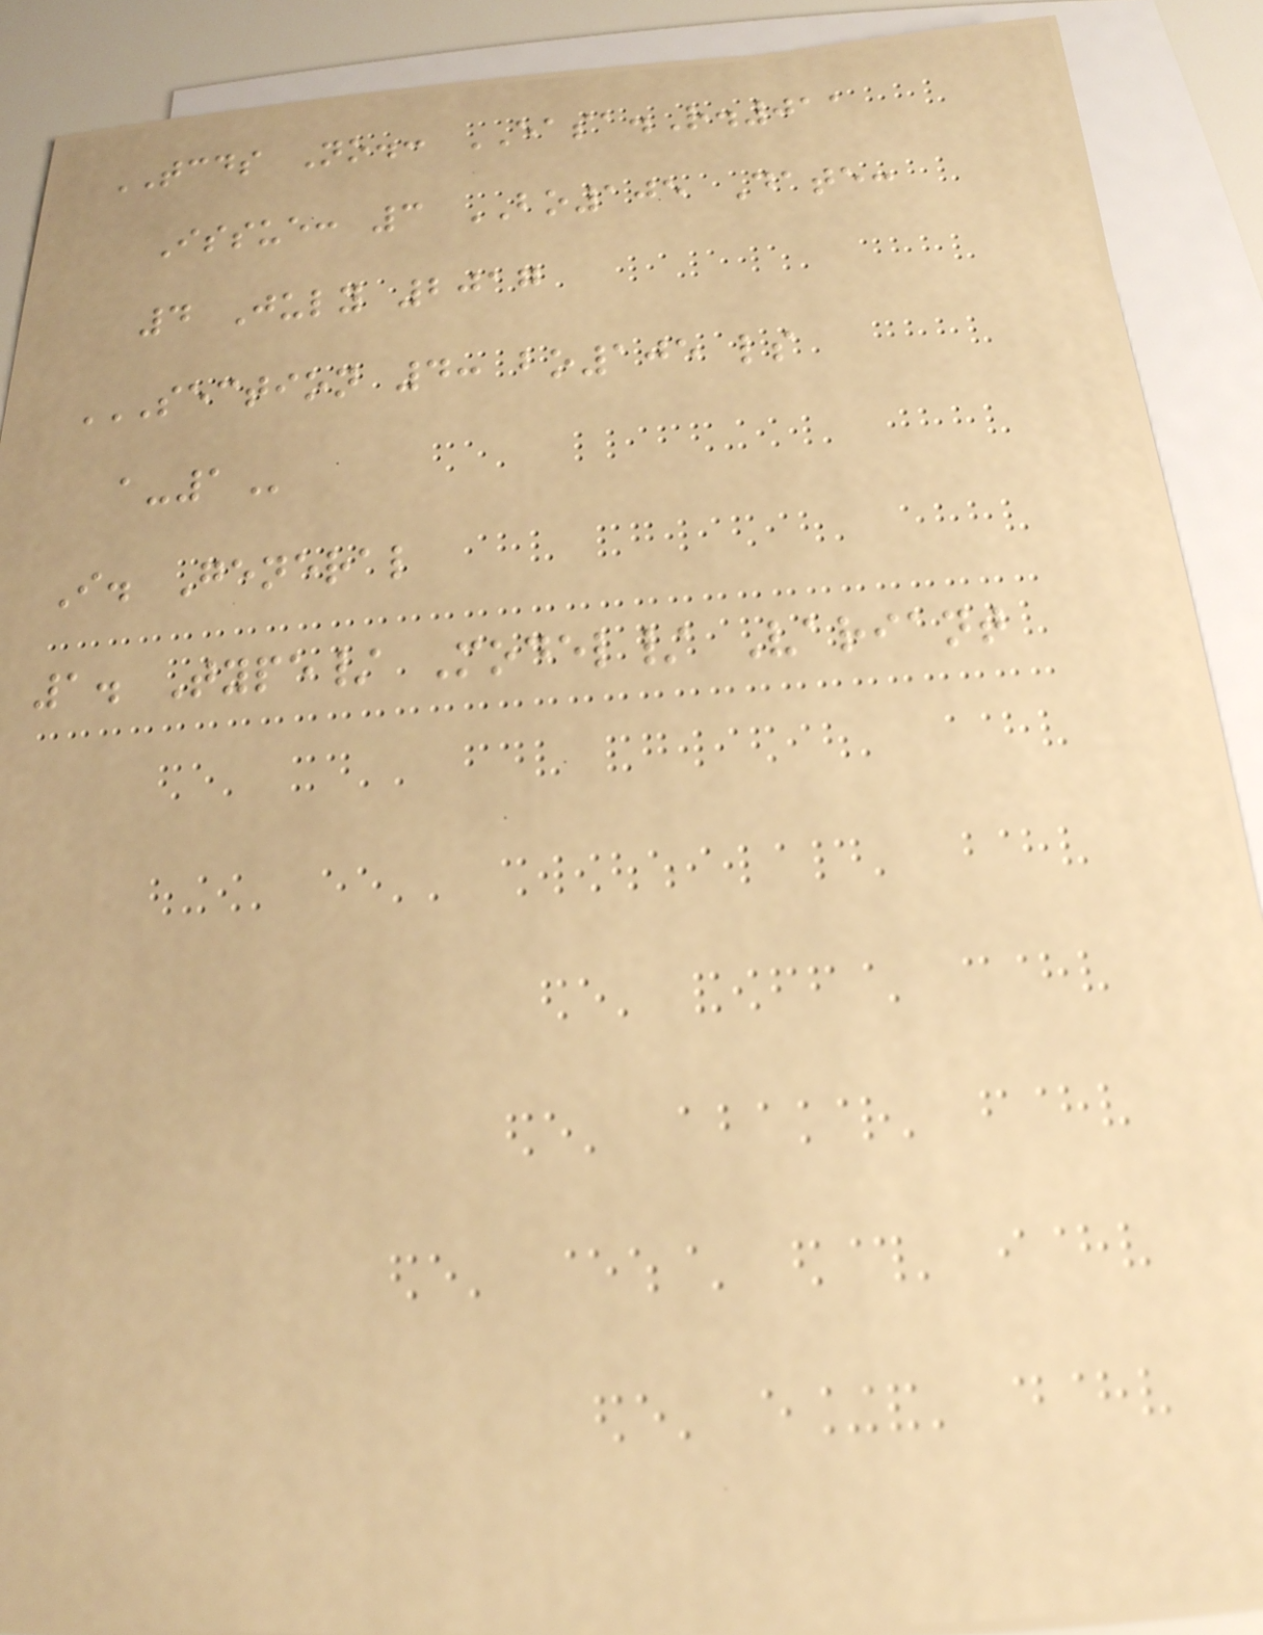TCDS No.: EASA.R.011
Issue: 3 BO105 Date:
4 July 2017
SECTION 4: BO105 LS
A-1
I. General
1. Type/ Model/ Variant
